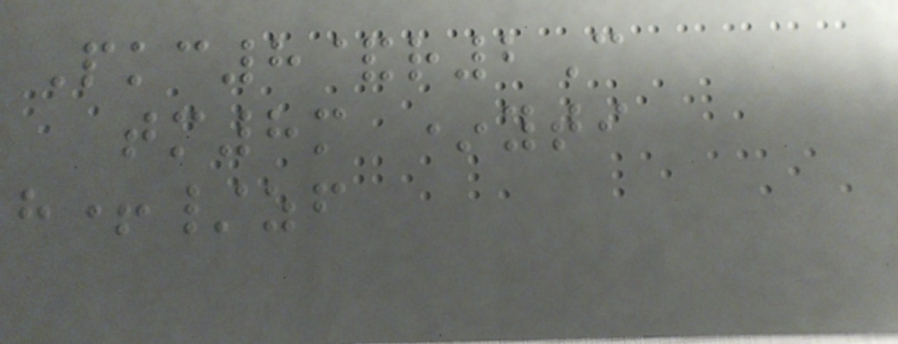Pkc8&r2C
tm8m *yti
h+/zf
